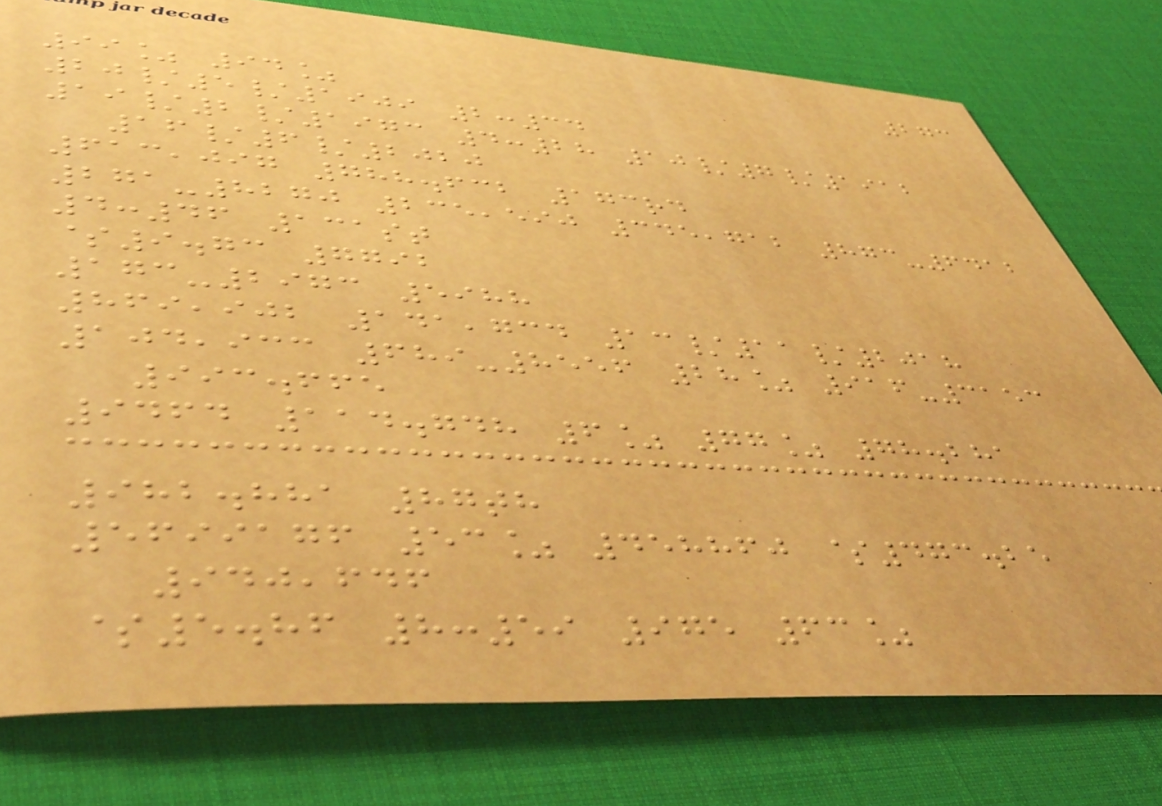273
99% 94%
20/5/1909 2:34
19/2/1973 4:28 10/7/1912
16/6/2020
613,097 788.632 173rd
271-8270 235,590 345,712 873-6412
4:46 131st
$9.73 7792
173-2973 5988
869,902 141,734 13/11/2018
104,933 689-8556 28% 916-3153
993.665
9464 114.748 6% 77% 78.281
982.881 87th
5699176 53% 458860 $473.25
940,646
$5.86 8:59 975 63%
